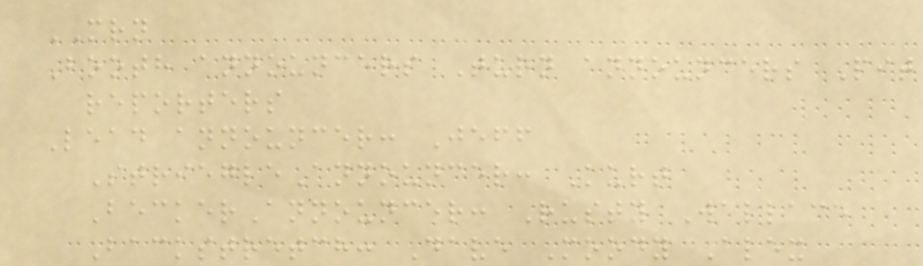MRN
Booth announcers Turn announcers Pit
reporters
Lead announcer: Jeff
StriegleAnnouncer: Kurt
BeckerAnnouncer: Rusty Wallace
Backstretch: Dave Moody Alex
